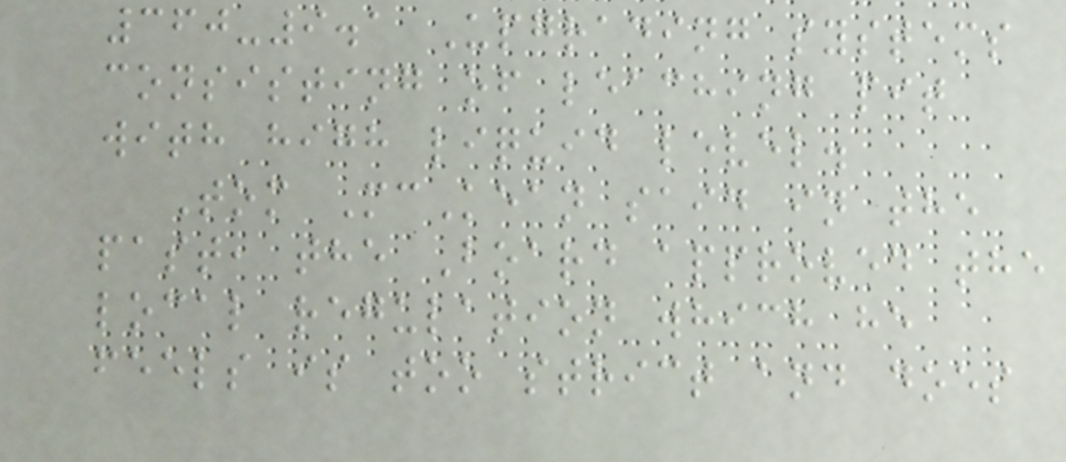360-9.1 Upgrading systems
consisting of leaching pit
with high liquid level.
Tom McKean said in the
past, the Board approved the
local regulation which he
feels is too strict and does
